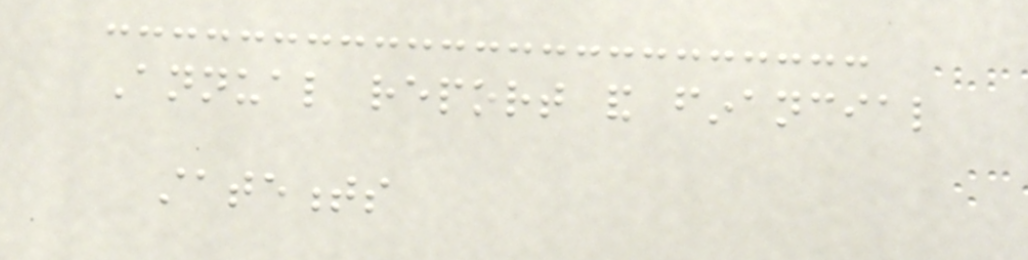Annual report and financial
statements
